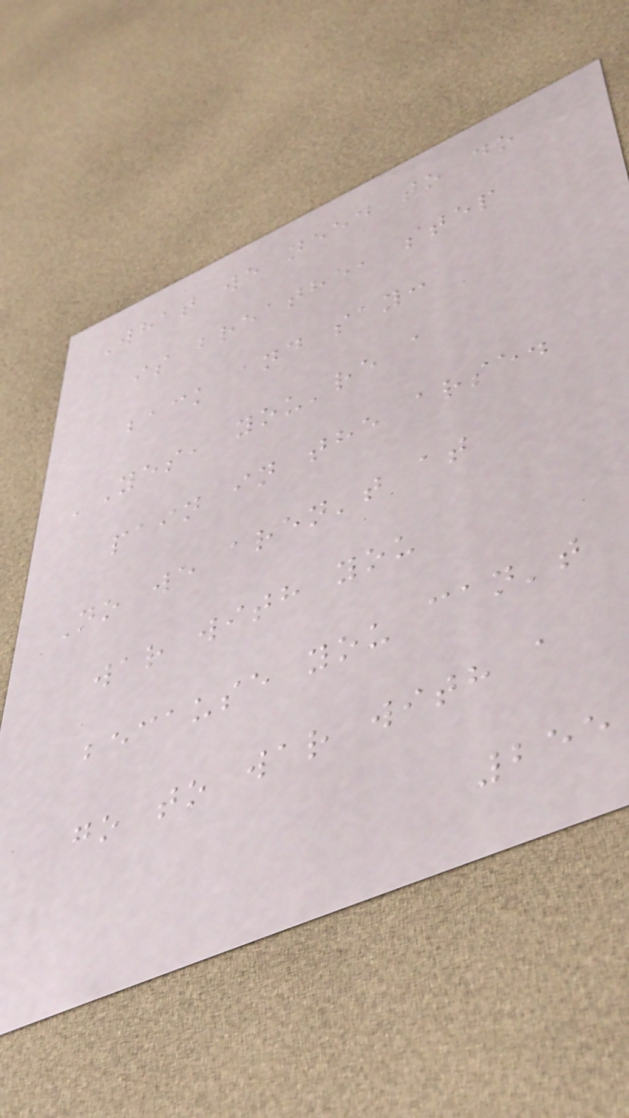What we need to do
is breathe, step
back and say:
'Yes, you're a
pain in the arse.
No we aren't at
war with you
because you can't
go to war with a
255
